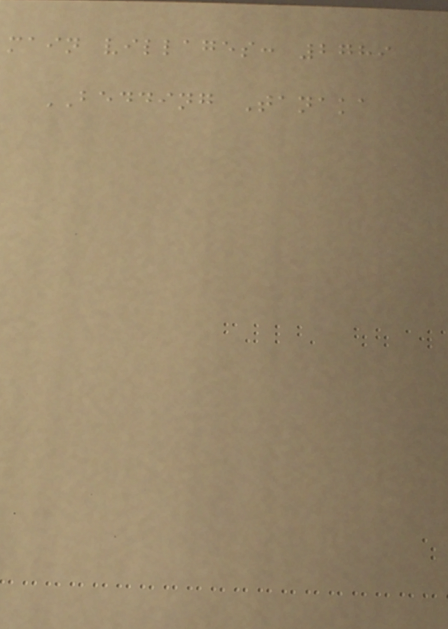main villages: 2789
BEDDING Tanaka
